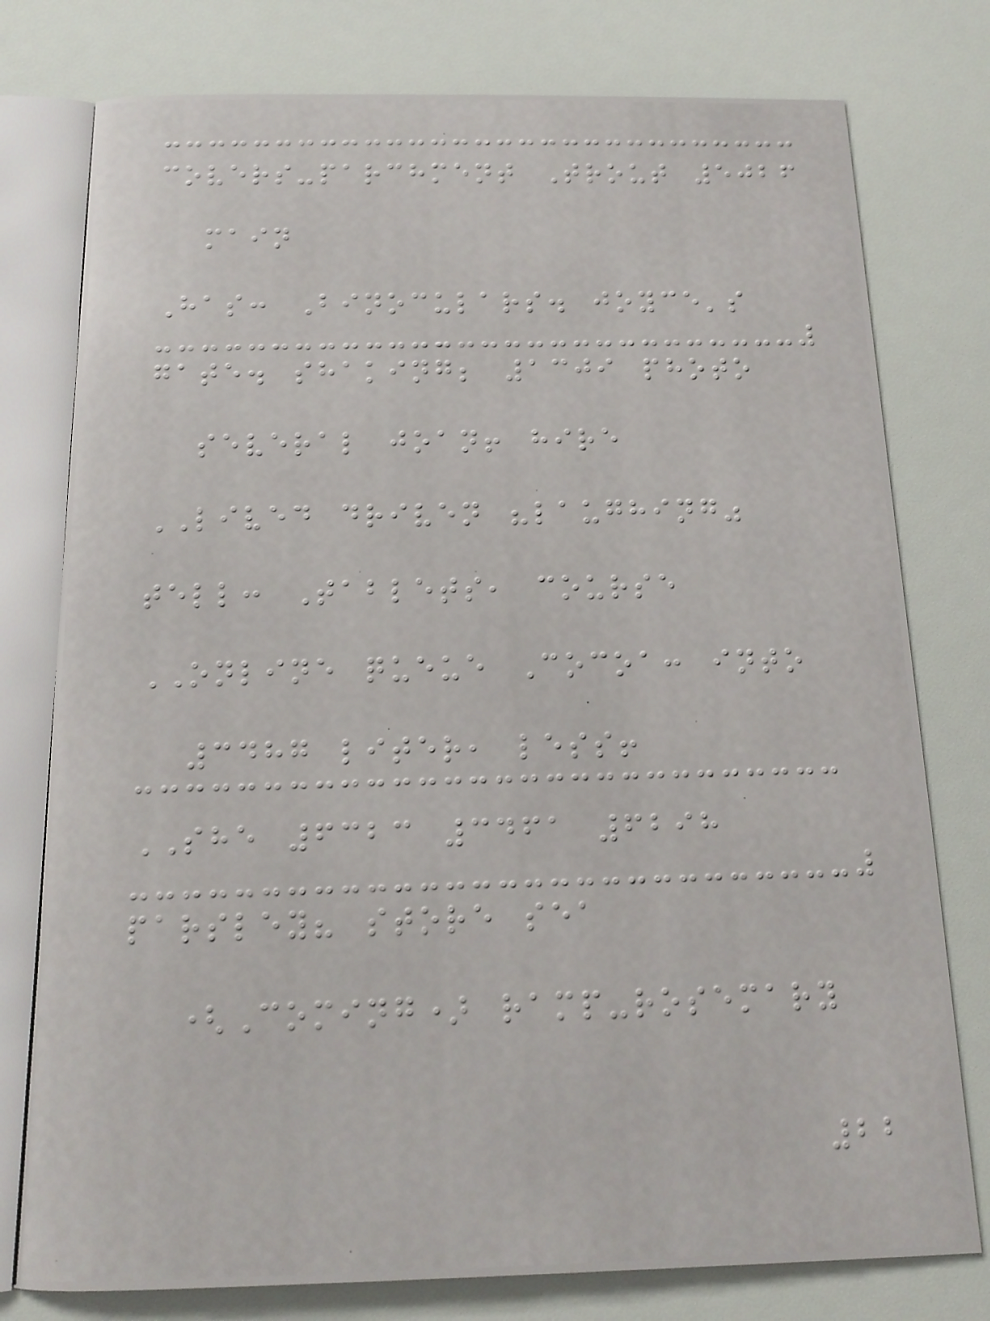covers-parchment Trout 5026
main
Has: Binoculars. joyce's
gate. shaking; 1309 photo
several joan! hire
LIVED driven "laughing"
tell: Tablets, course
ONLINE queue Cocoa: into
3487 liter, less!
SHE 6323 3461 6298
parsley? store sea
(Coming) ramp-rosemary
22
